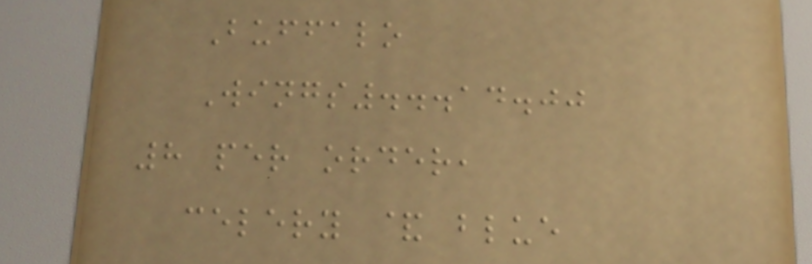Buffalo
Wings...14.00
8 per order,
celery & blue
